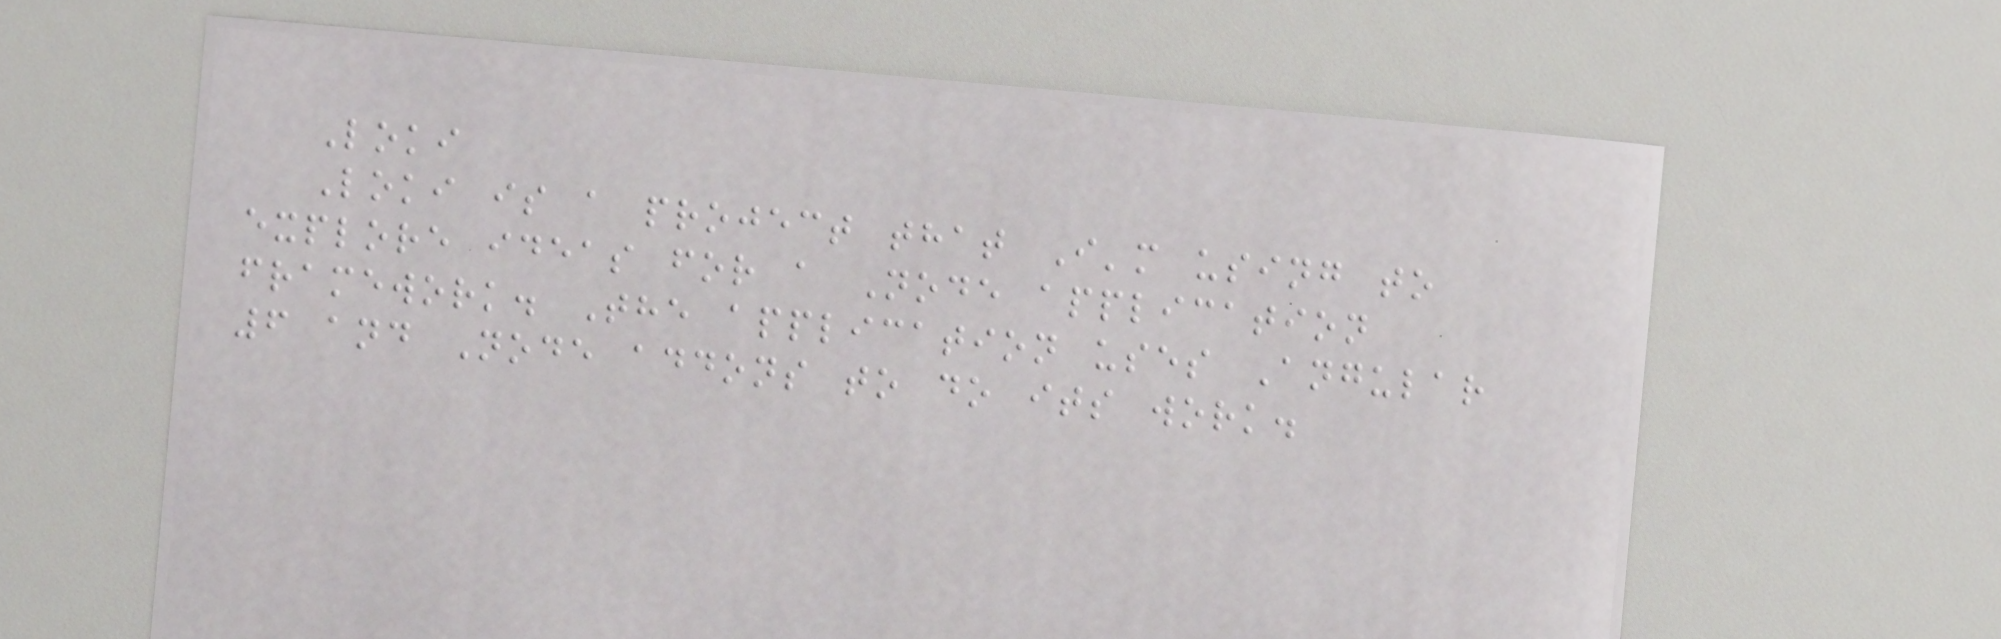Loki
Loki is a project that I'm using to
explore ideas for a Node application
framework. The application uses Angular
6 and Node addons to do its work.
